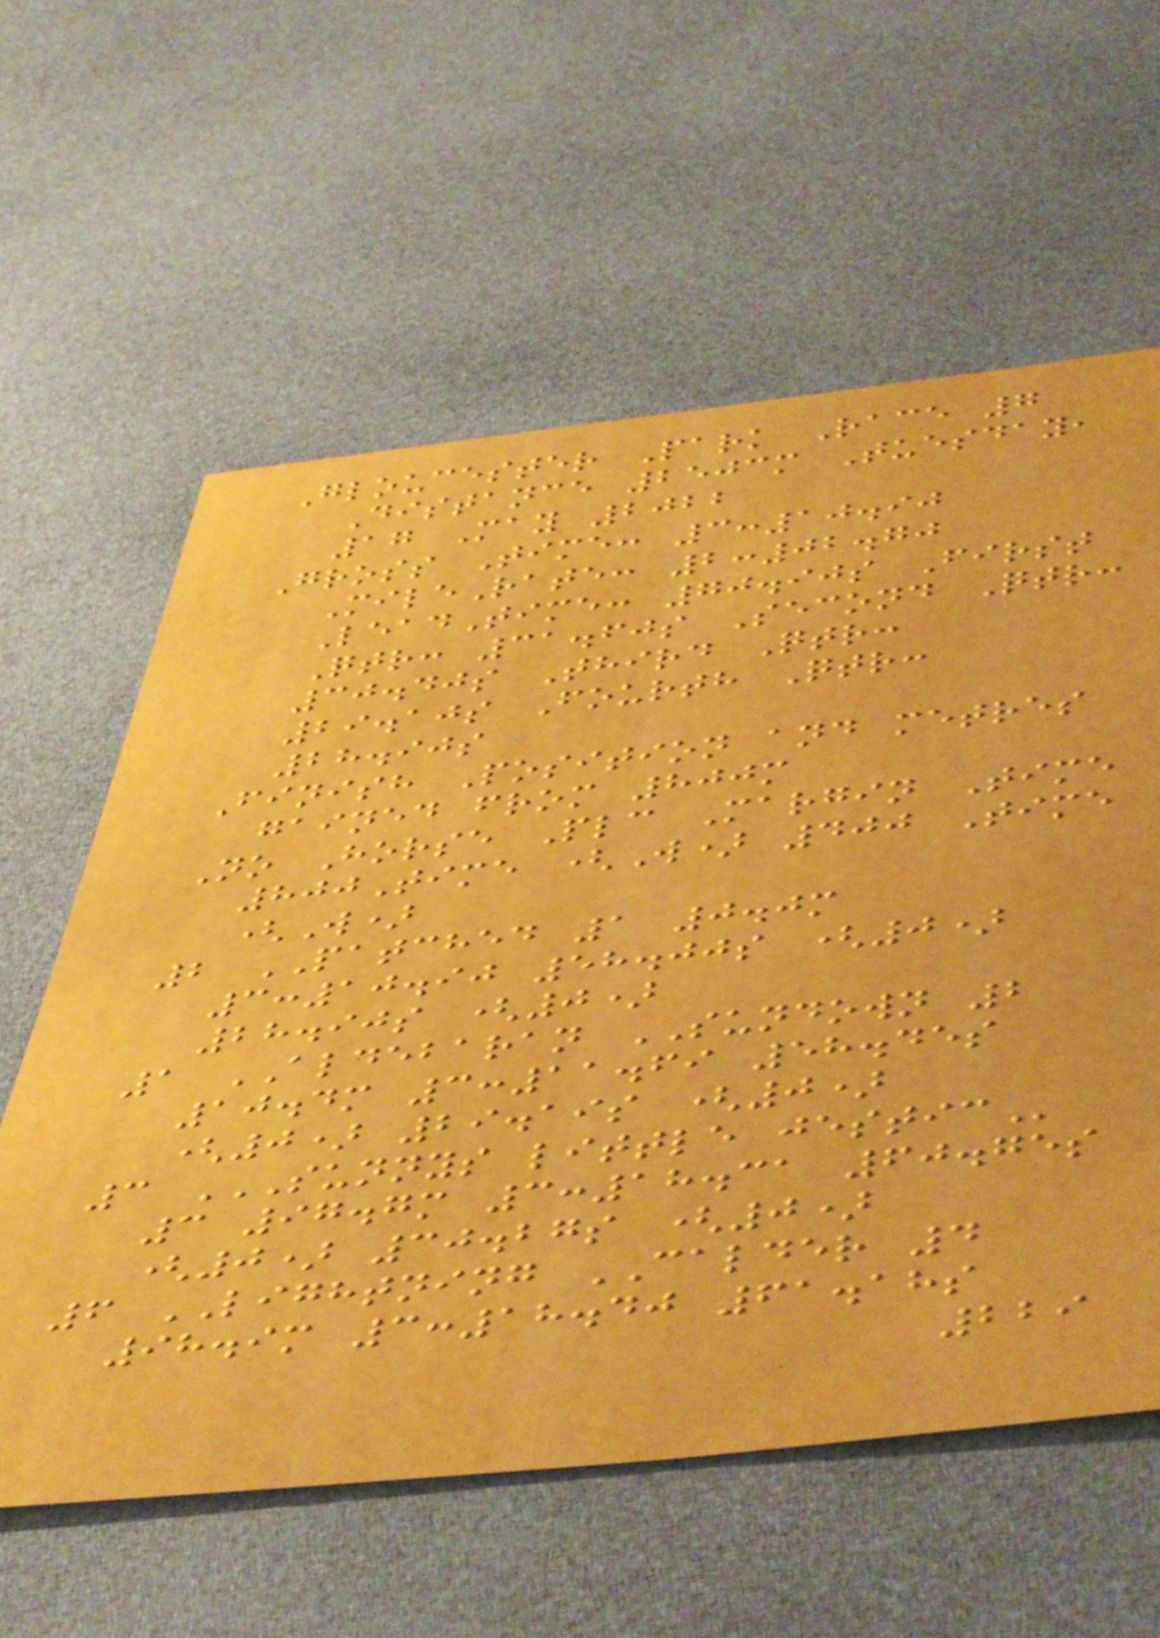Gloucester Park Race 7
Distance 2503m Tuesday,
17 May 2022
Gross Time: 3:10.90
MileRate: 2:02.70
LeadTime: 70.90s First
Qtr: 31.60s Second Qtr:
30.40s Third Qtr:
29.10s Fourth Qtr:
28.90s
Finish Position and metres
gained from 800m
No Horse Plc Margin Time
800Time (W) 400 Time
(W)
2 PATCHED 1 0.0m
3:10.90 58.00s (0)
28.90s (0)
1 ALDEBARAN SUNDOWN 2
10.4m 3:11.69 58.45s
(0) 29.19s (0)
3 SUNNYS LITTLE JESTIC
3 97.7m 3:18.31 60.75s
(0) 30.27s (0)
6 LIGHTNING CALDER 4
98.9m 3:18.40 61.18s
229
